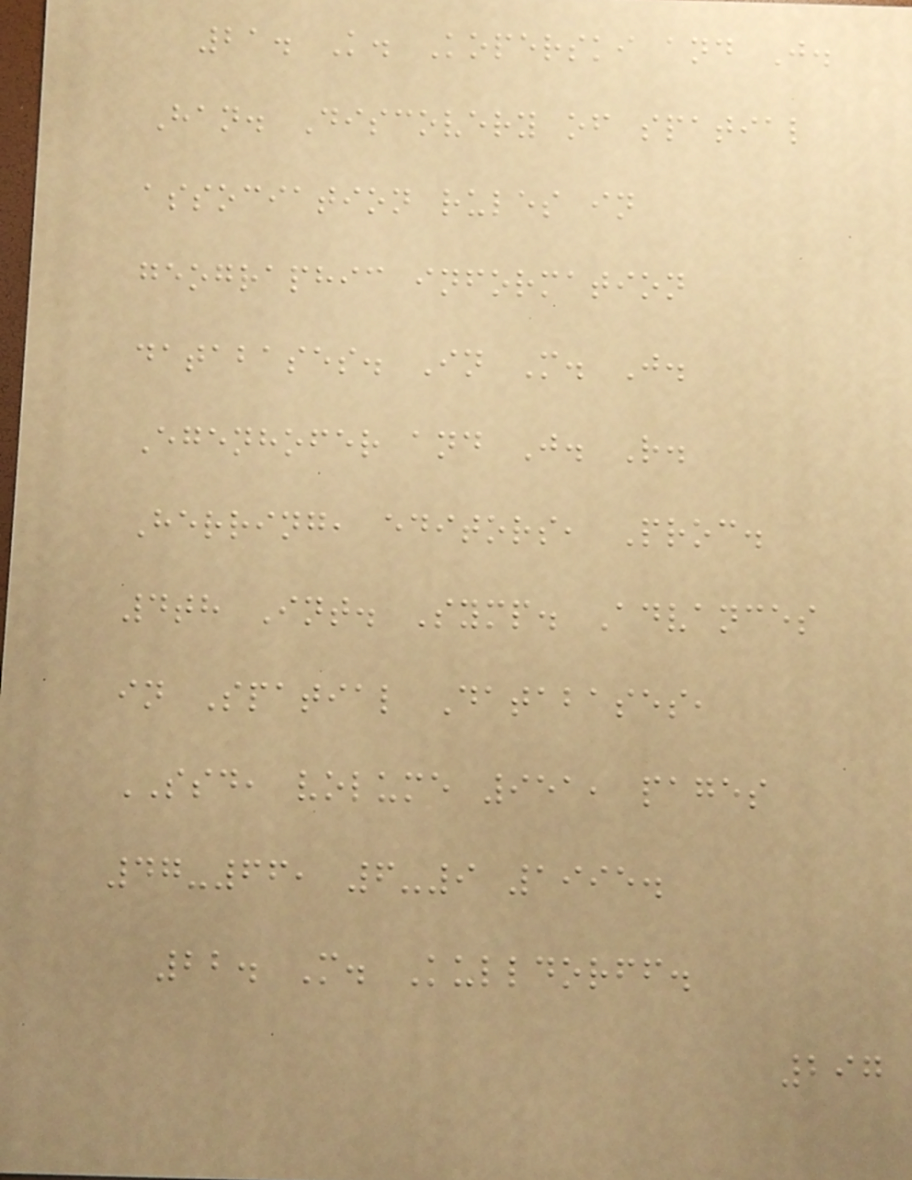21. K. Koperski and J.
Han. Discovery of spatial
association rules in
geographic information
databases. In M. J.
Egenhofer and J. R.
Herring, editors, Proc.
4th Int. Symp. Advances
in Spatial Databases,
SSD, volume 951, pages
47-66, 6-9 1995.
22. M. Kulldorff.
297
